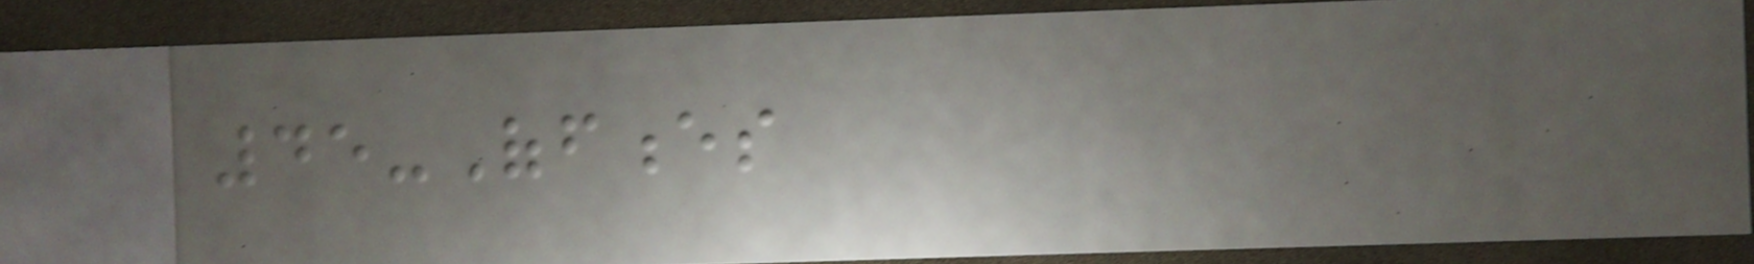45-Offences
